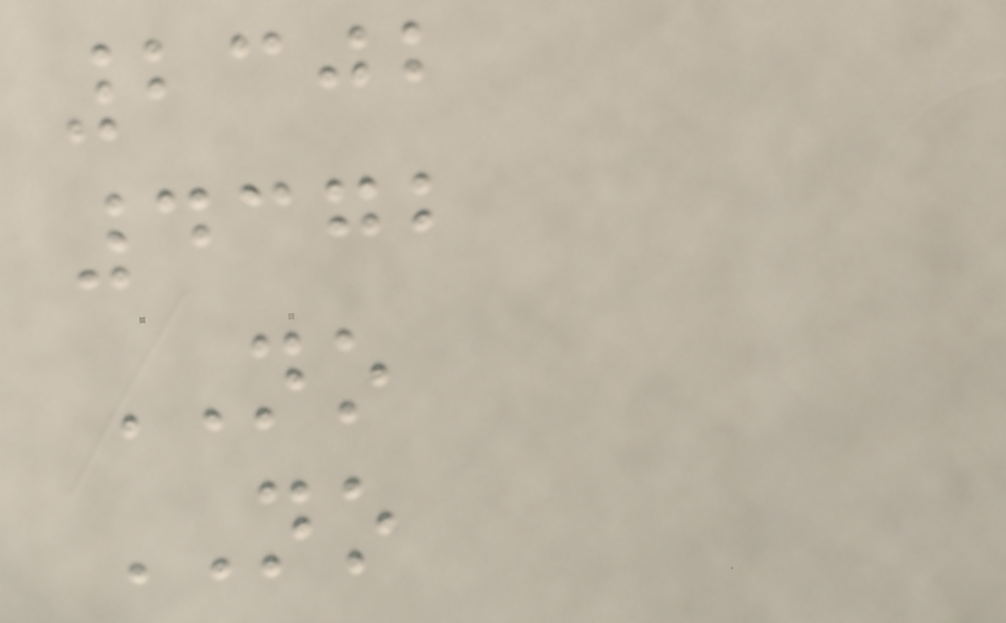2302
4372
NO
NO
